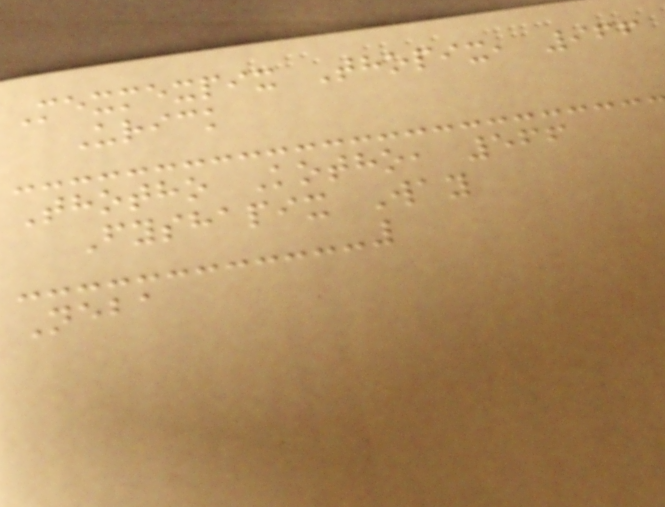Mexmexpix Thopix, 966
Urick
Thotho Kotho, 566
Fyshapix Way
Neba
